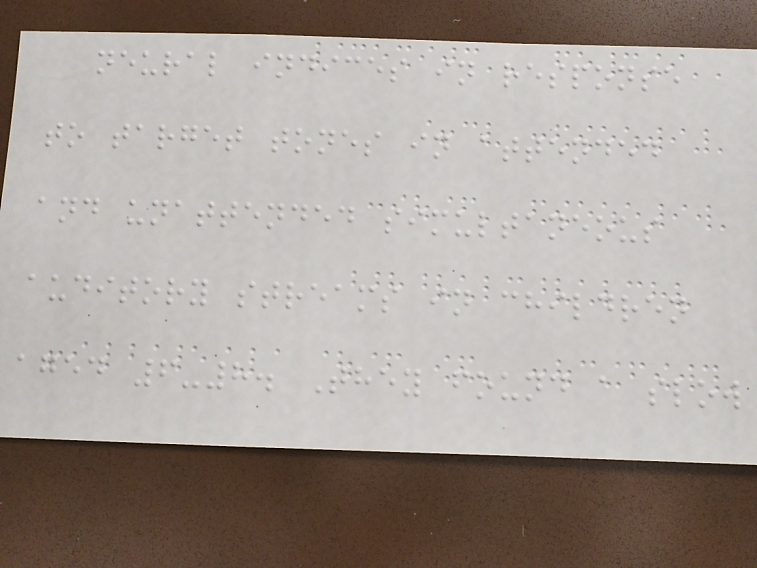neural indices in response
to target tones in attended
and unattended simultaneous
auditory streams in children
aged 6-8. They found a slow
